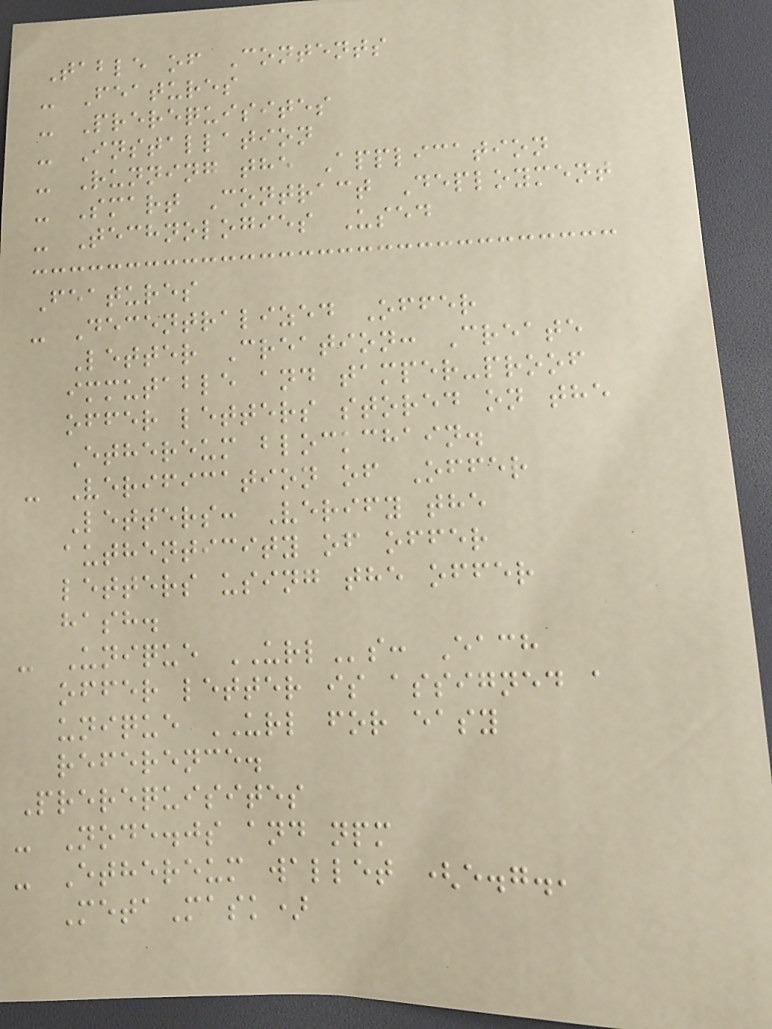Table of Contents
- Features
- Prerequisites
- Installation
- Running the Application
- Smart Contract Deployment
- Technologies Used
Features
- Decentralized Offer
Letter Creation: Create
immutable and tamper-proof
offer letters stored on the
Ethereum blockchain.
- Verification of Offer
Letters: Verify the
authenticity of offer
letters using the offer
hash.
- Unique URLs: Each
offer letter is assigned a
unique URL for easy
reference.
Prerequisites
- Node.js and npm
- Ethereum wallet (e.g.,
MetaMask)
